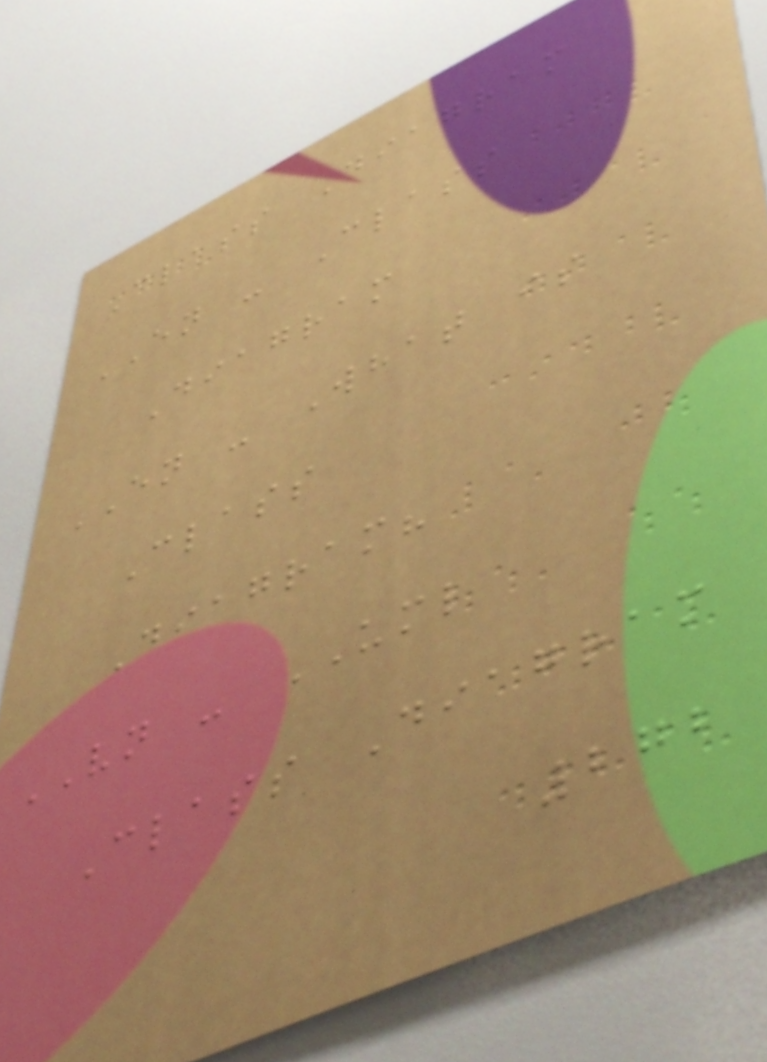Class Diagram
EN - Class
Diagram
EN - What is
Class
Diagram?
VN - UML
Class Diagram
272
